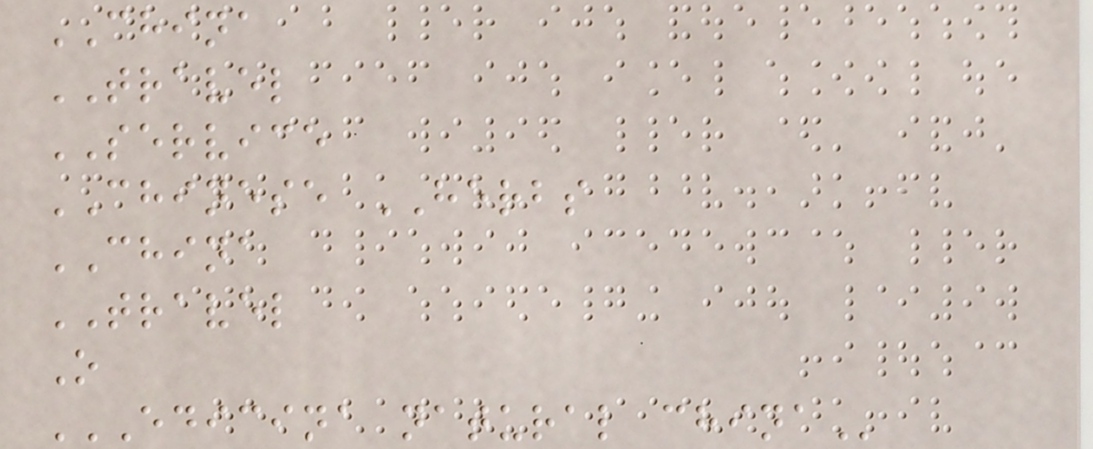CHINA
TRAVEL
SERVICE
CHINESE HERBS
CHINA
TRAVEL
O
EDICINA NATURAL CHINA
